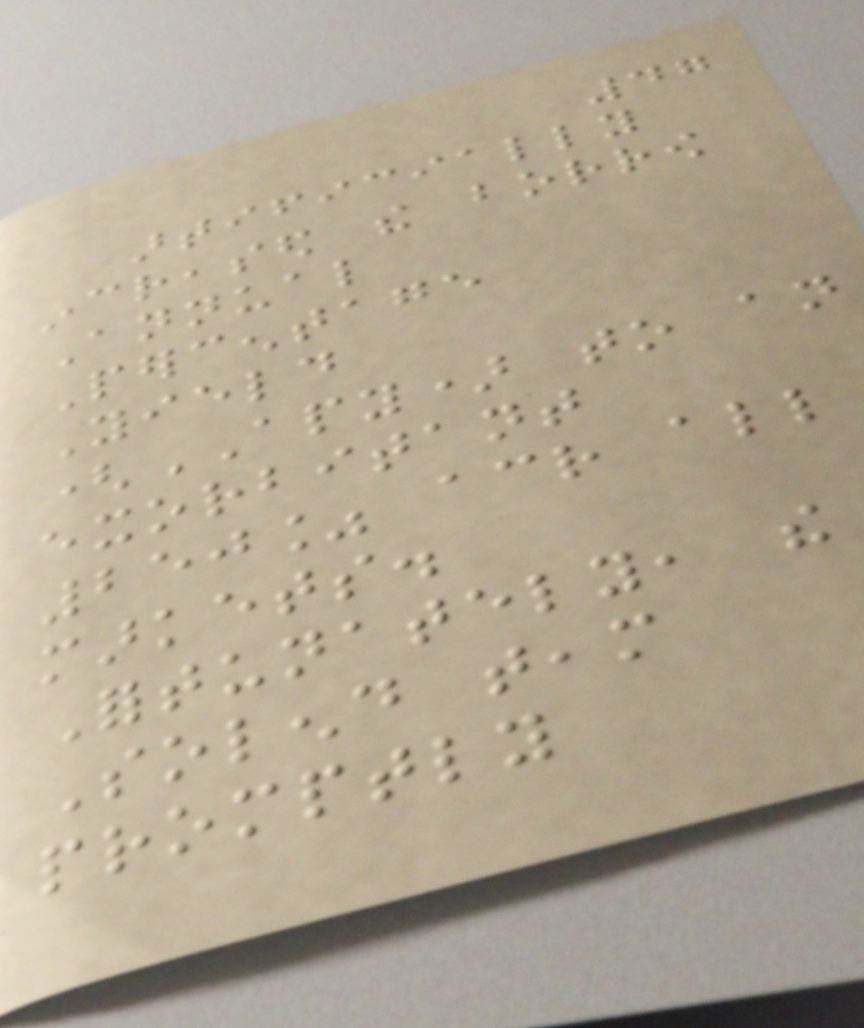47
artificially
increased the borrow
Annual
Percentage
Yield
(APY) to an
exorbitant
250% across all
markets.
Fortunately, the
Solend team
promptly
